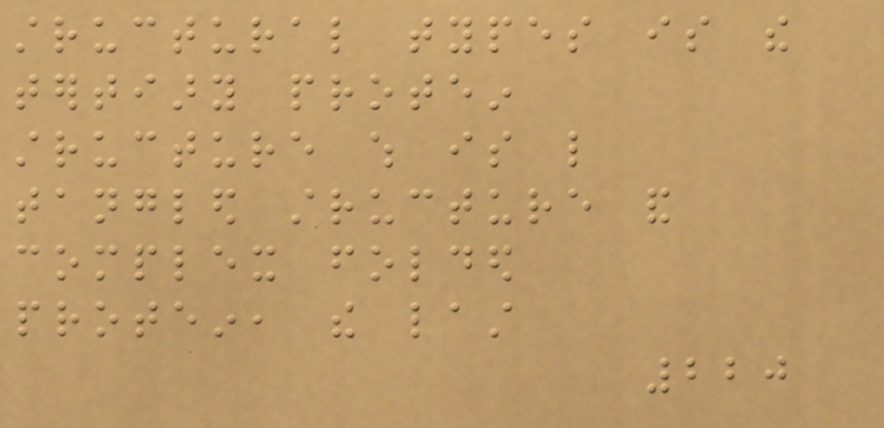structural types is the
tertiary protein
structure which is like
tangled structure and
complex folded
protein, the last
220
